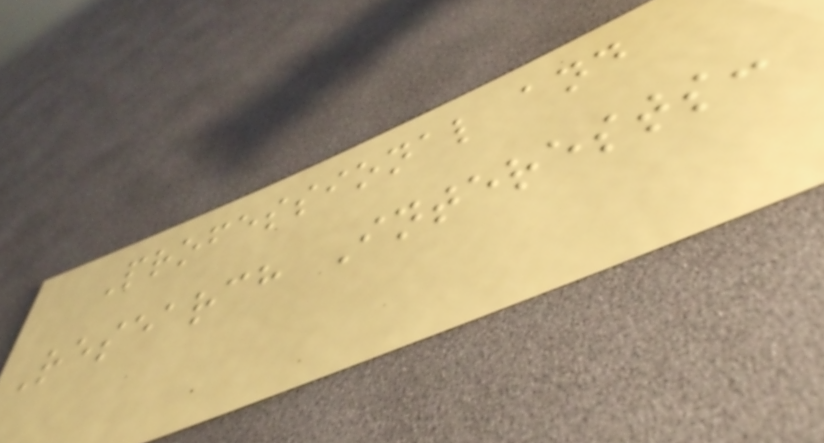Professional and
Research Interests:
